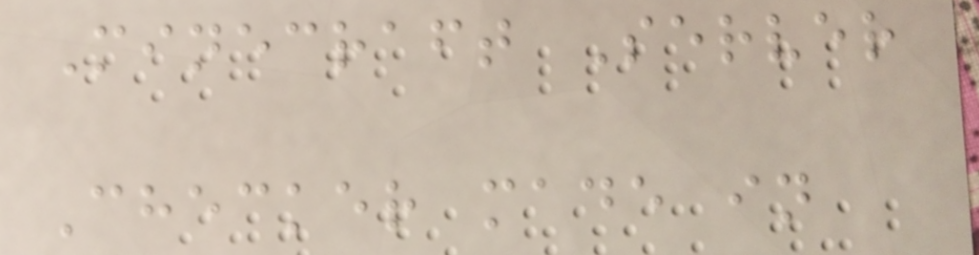Minecraft Server
Checker made in
